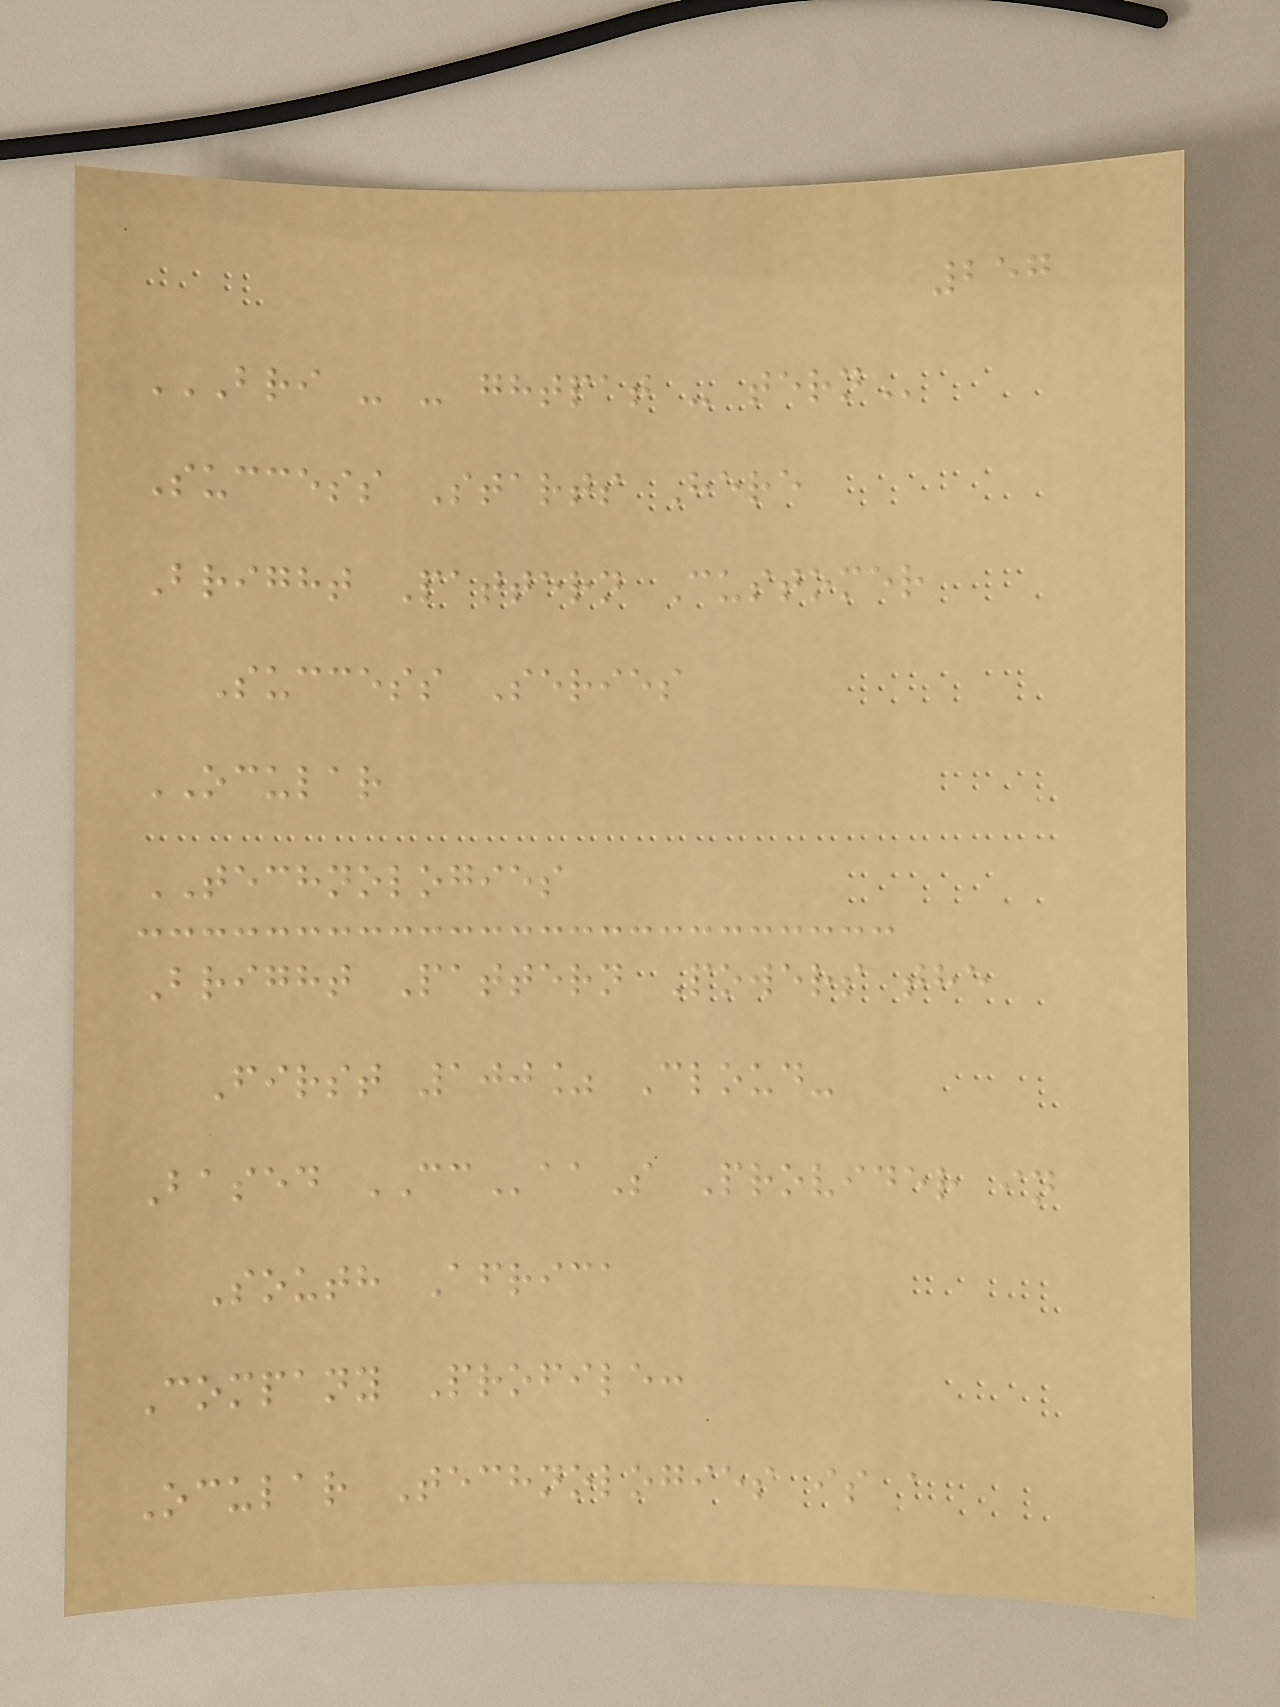257
BRI - - GHTPAT - TERN
Success Starts Here
Bright Pattern Customer
Success Series
OCULAR
TECHNOLOGIES
Bright Pattern Powers the
First 100% Cloud-
Based CCaaS Provider in
South Africa
Company Profile:
Ocular Technologies is a
